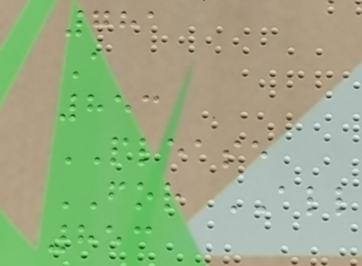781
A
853
PLEASE
FOR ALL
853
